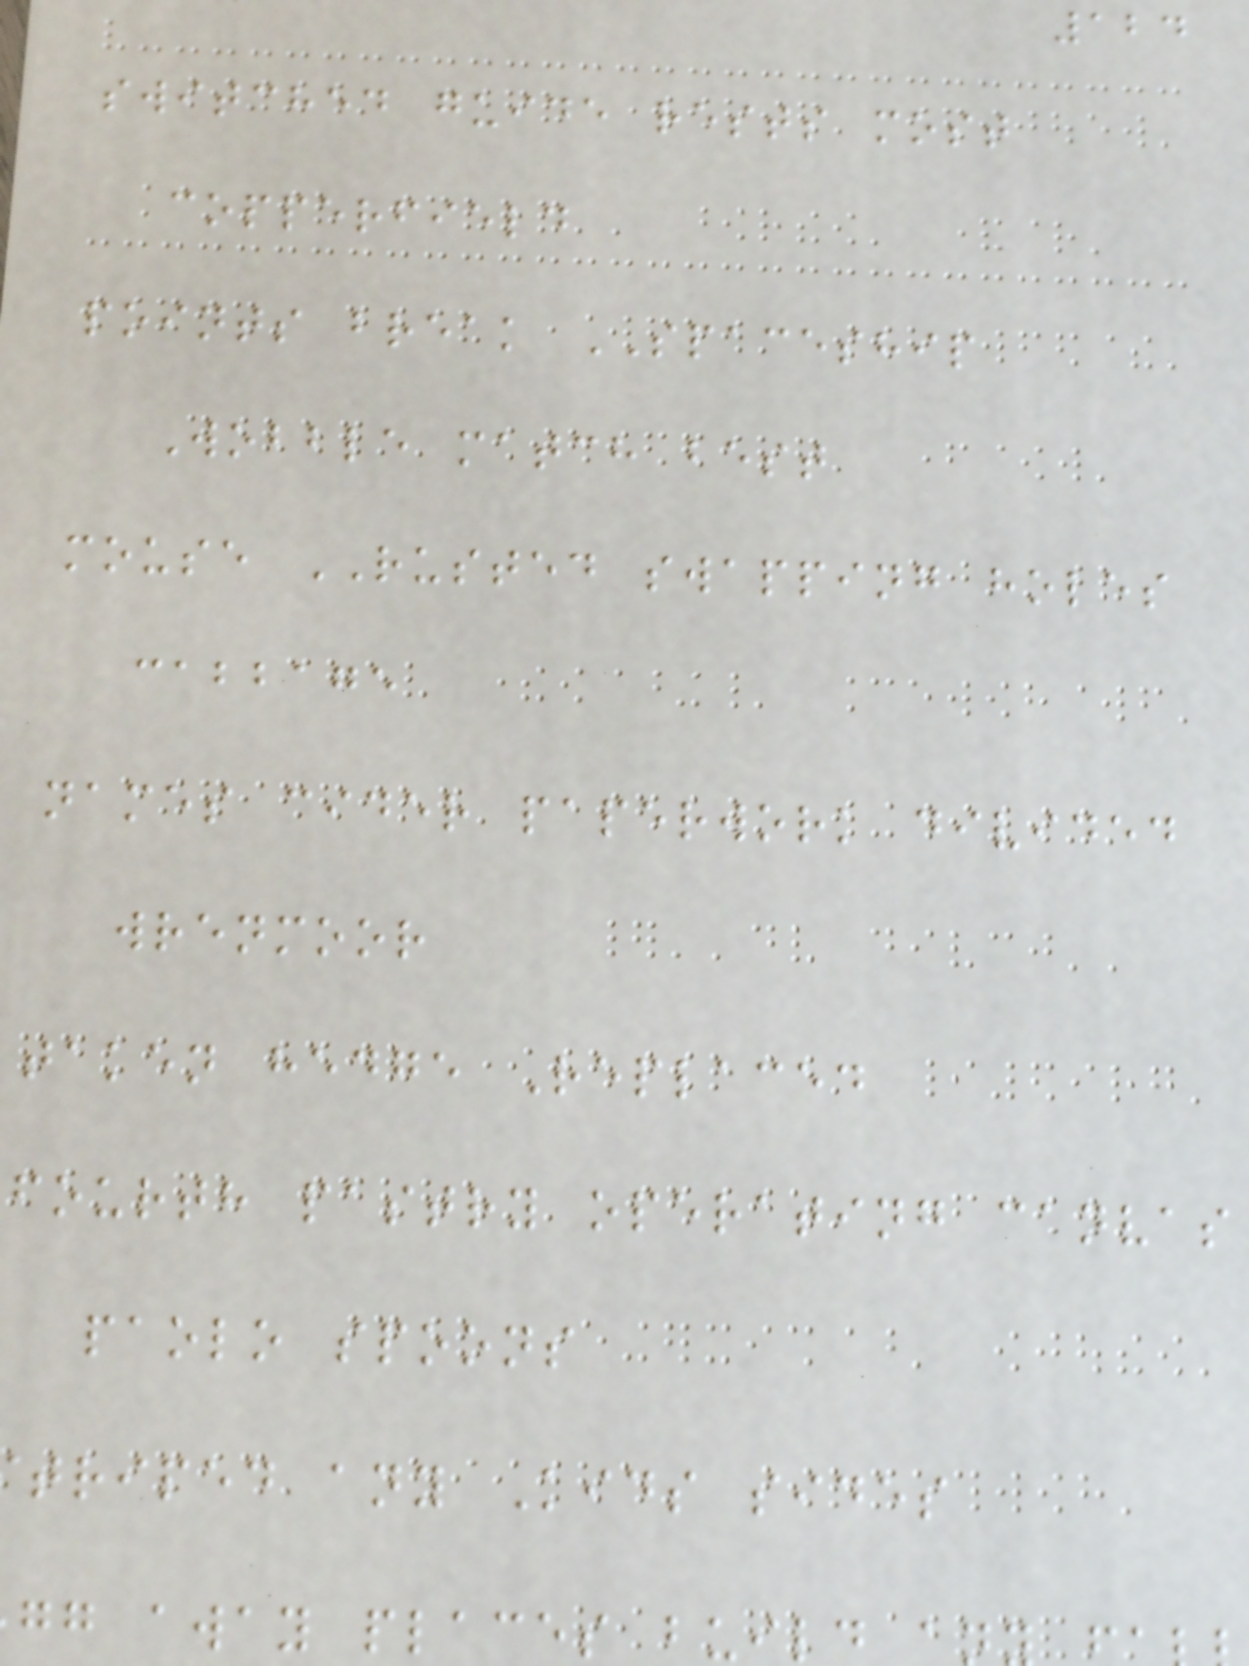124
switched guide rests most
copperfield
points break SPACESHIP
Wobble match best
mouse RUSTED swapping holes
cabbage
names cider paperwork divided
wrenmoor
taken hedge Replaced
fourth pastry operating canvas
paolo spoons
triped any Kids sides
gg away places build
